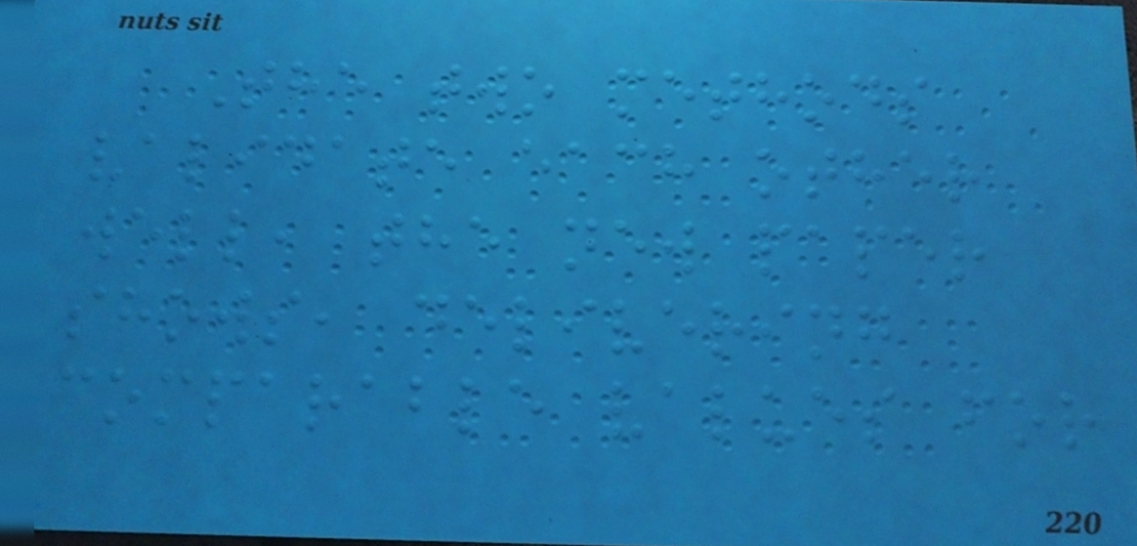The two methods
validate each other
well, the new paper
shows, delivering
comparable values for
